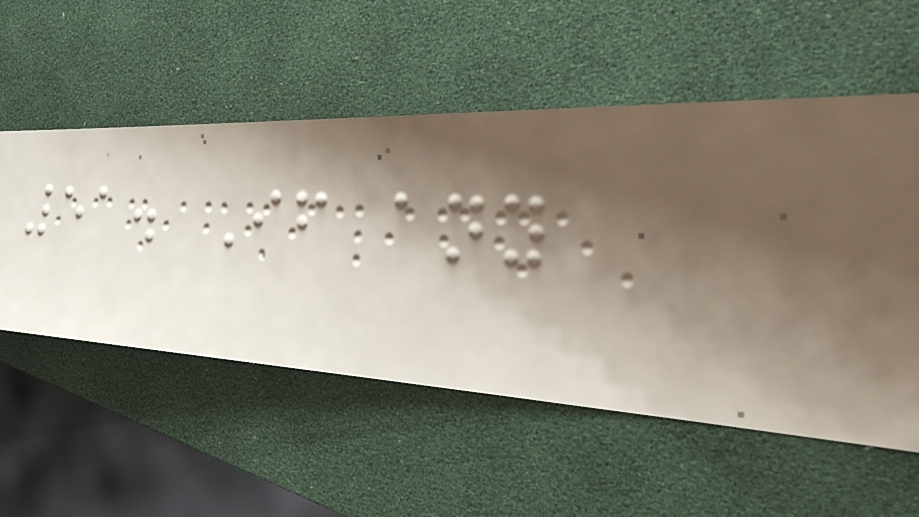51. If any
